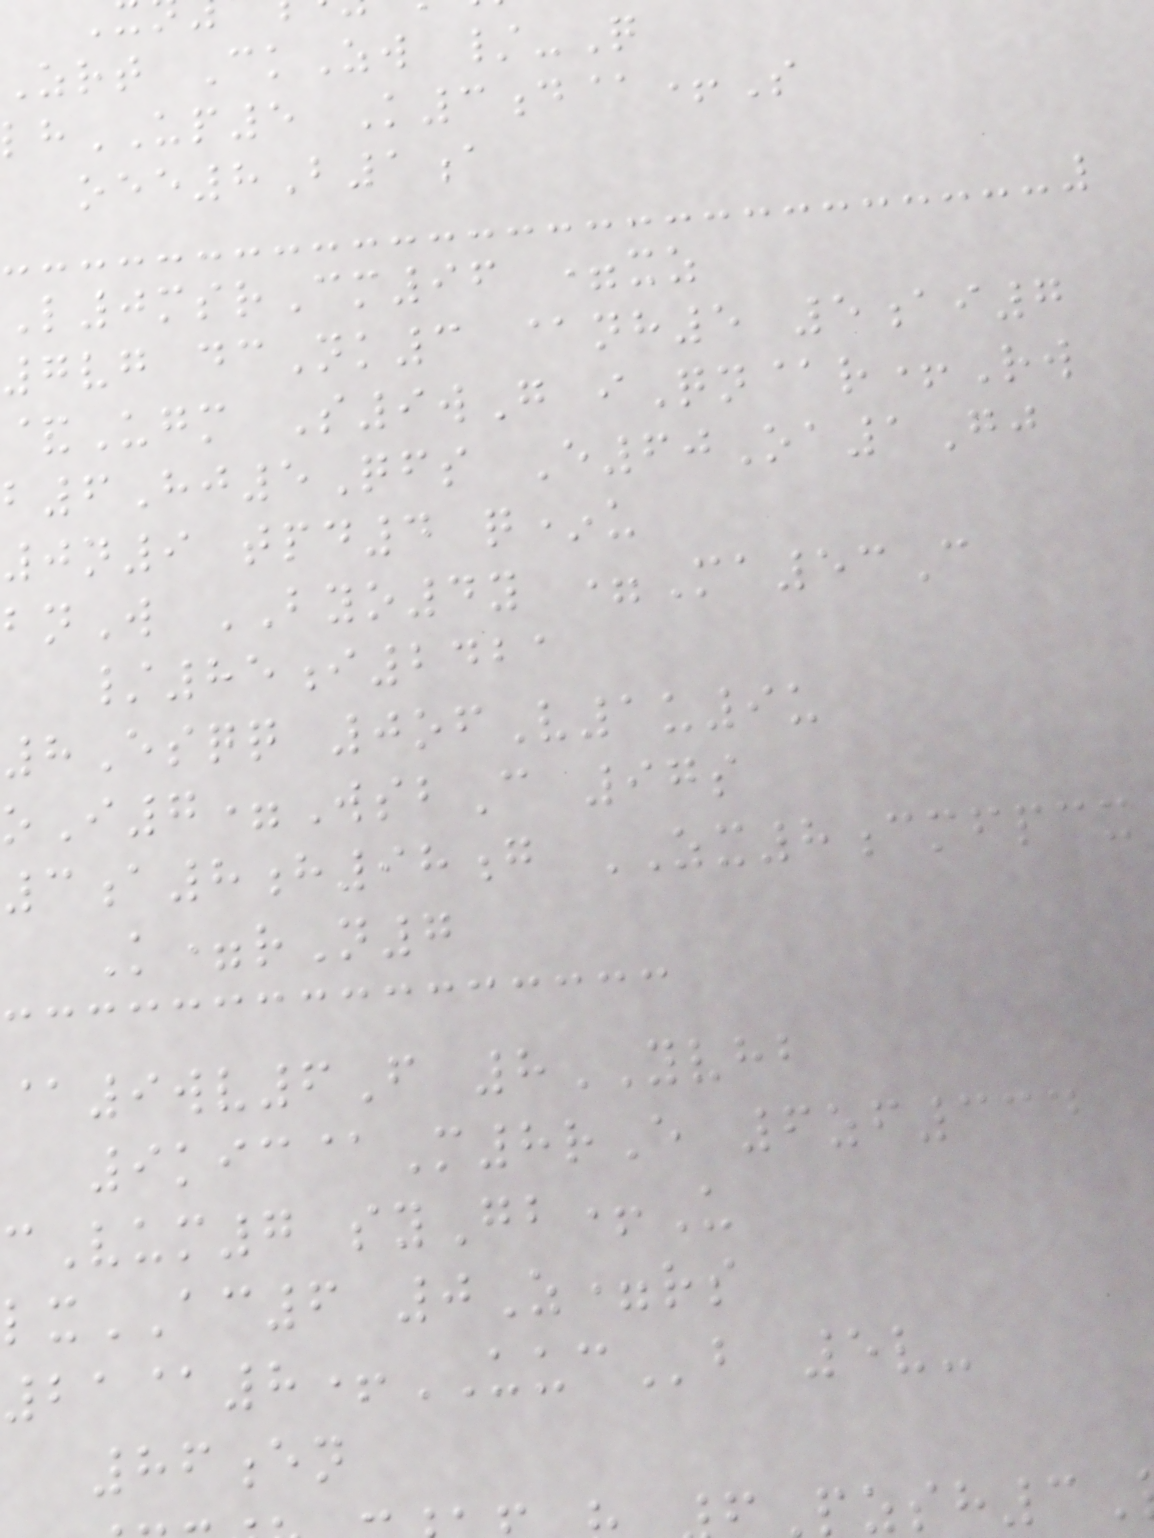Zrt CkZw /-Q
lhUP5 K3d@+S
oee8B1a
L0msrCm96 =xz
7vg dcNk3 @nh5 5ai7
&Ugm S9wG iQn@r+Rw
b6Hj5Qfs E60Oa1Gj
0n9 tpd4 q*u
bnW BYO4y =Ma53C
/85i2421
8Esqq 0ofV1u9u
oI7=WsbC 97s
3a8h98g ZX8cmfpcx
K=rN7
@9wv6F 8YVHB
9kic@M8rE 6zf334
cVum7 syGb+U
lxAC6 0Z=rs
21@8+UUCb 5v-
86en
